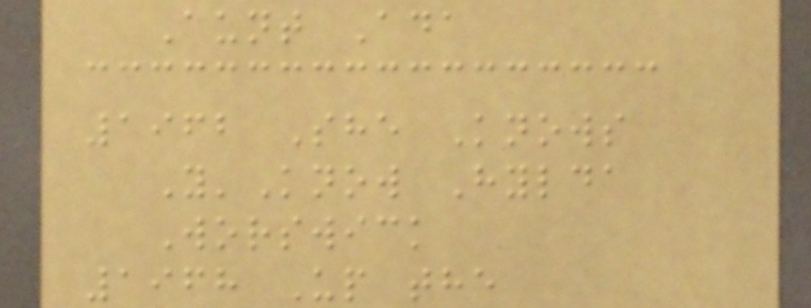Aunt Ada
1962 She Knows
Y'Know Hylda
Worswick
1968 Up the
